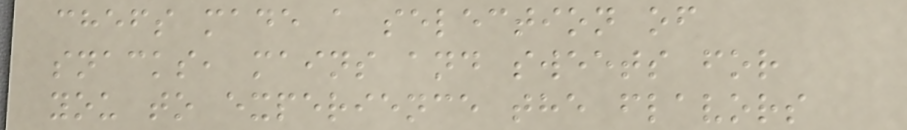chefs made a selection of
snacks, mains and sweets for
you to experience the flavors
